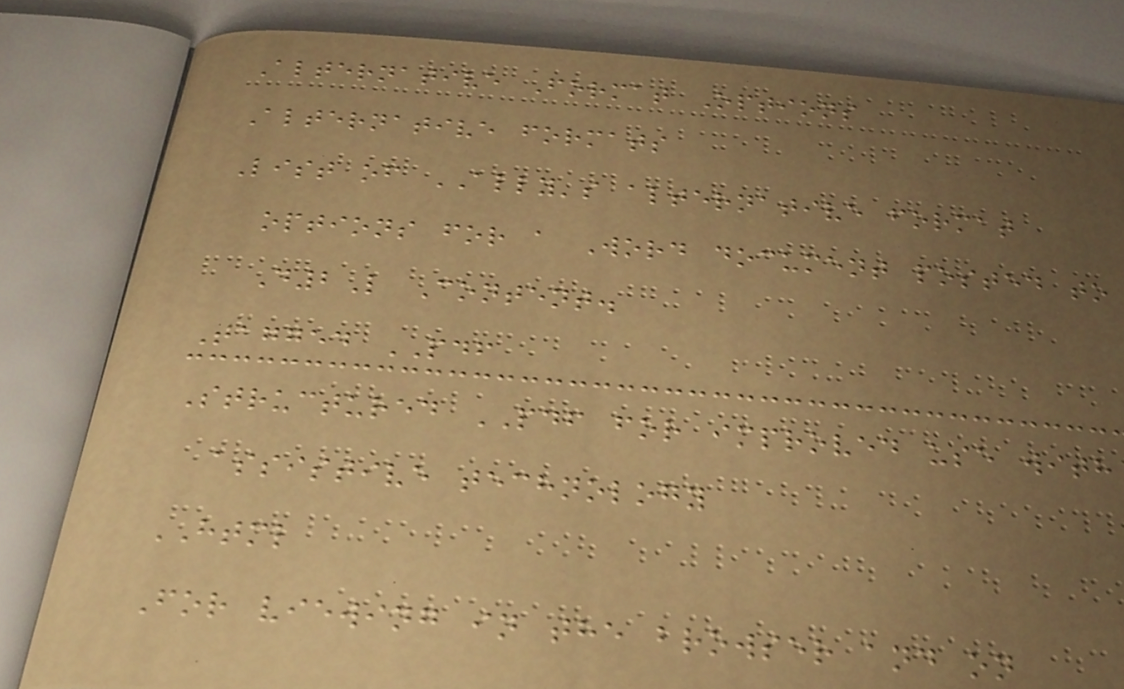Alternative Format Options
Alternative formats
List of ALLY's alternative format
options for a Word document posted to
D2L Content.
Tagged PDF
Structured PDF for improved use with
assistive technology
HTML
For viewing in the browser and on
